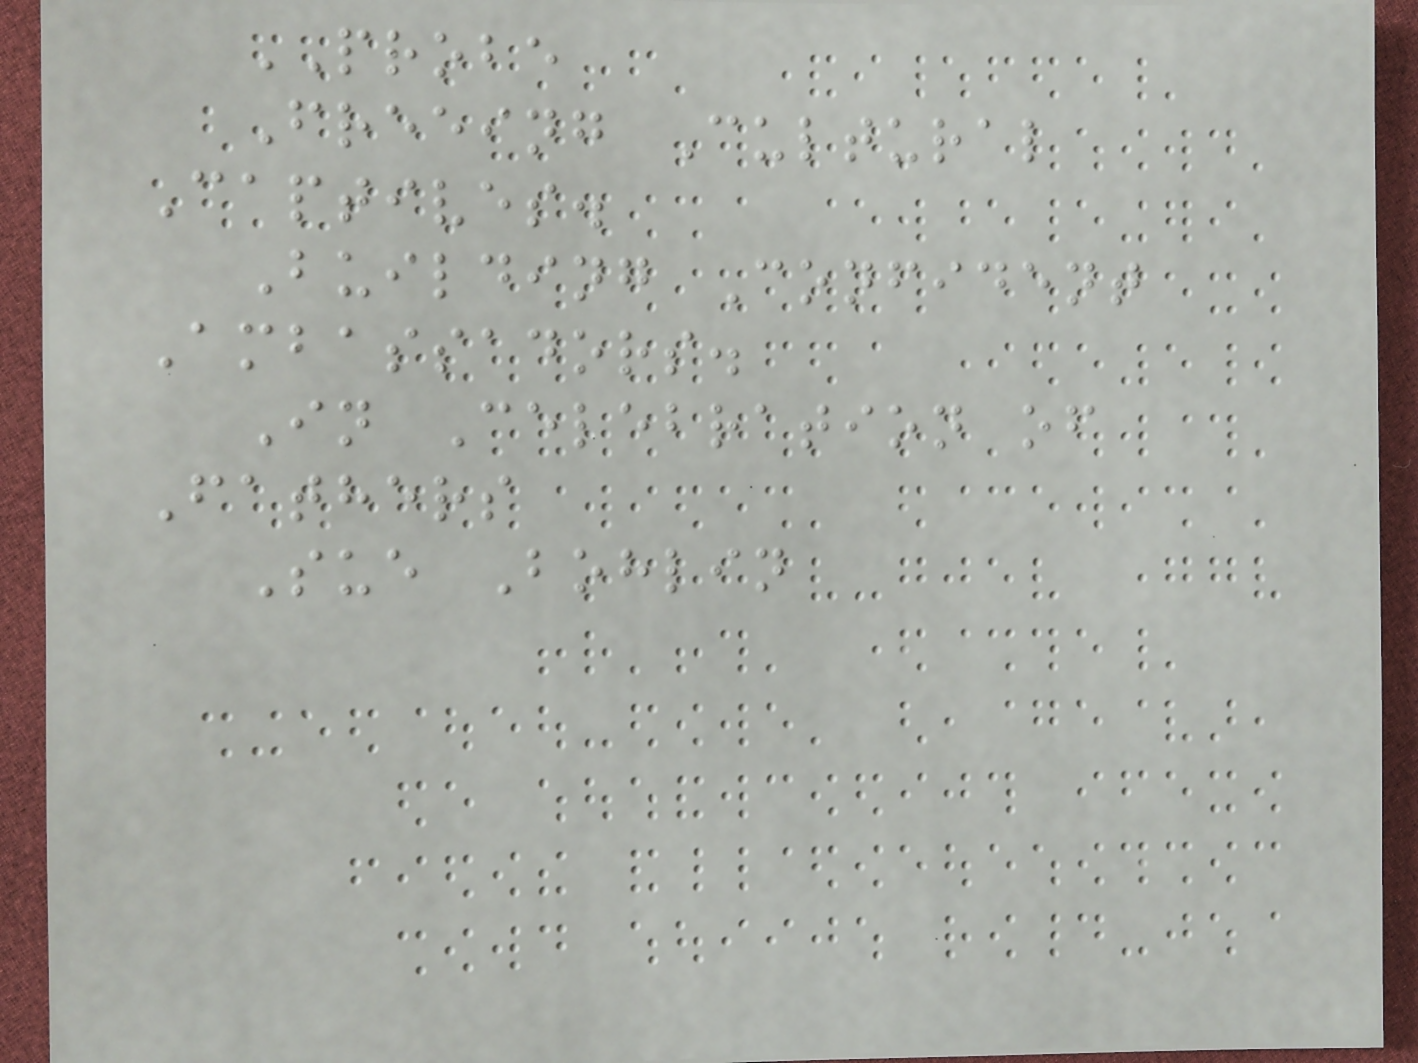PROBE
Freeing Cultural
Captives.
Building Confident
Ambassadors.
In Celebration of
Fathers
Sue Bohlin
